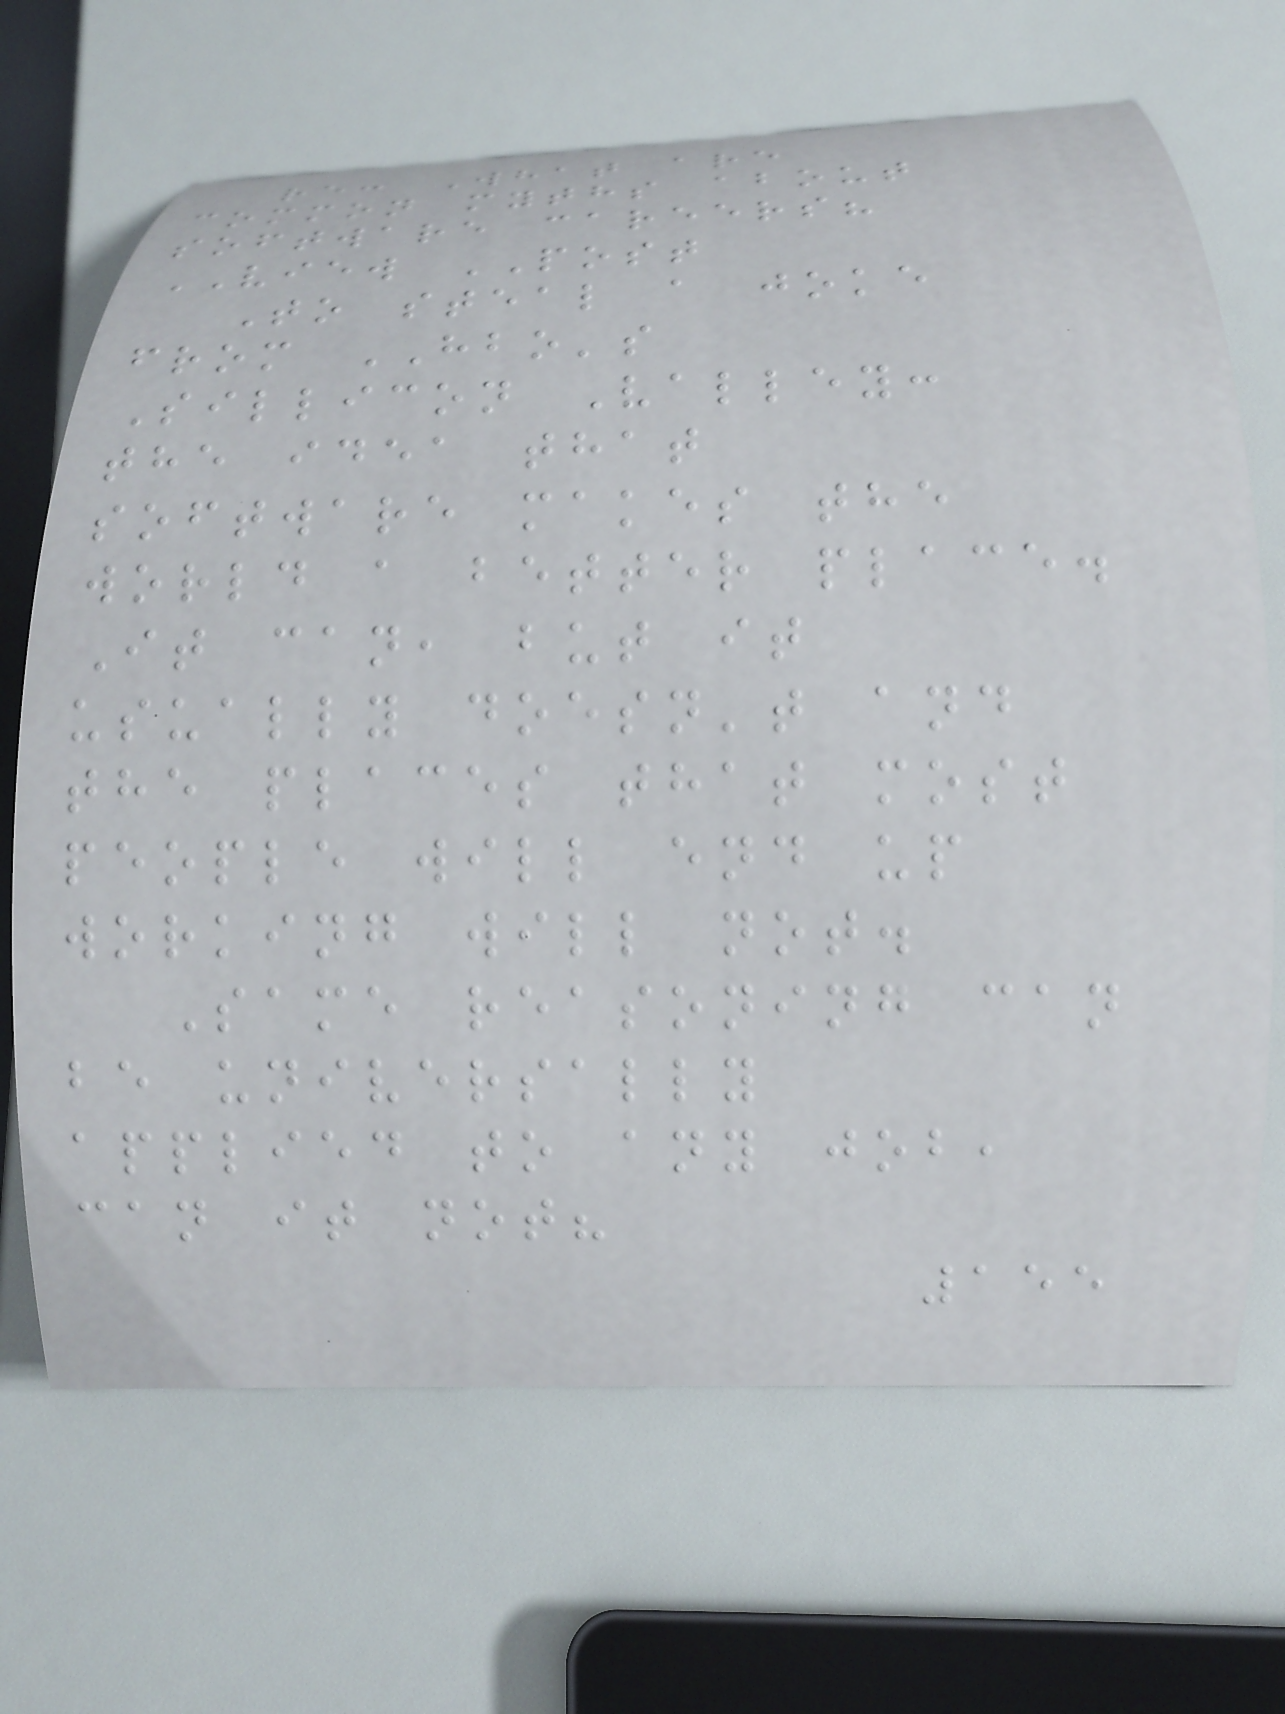re: What are
common myths about
software careers?
VIEW POST
To steal a joke
from HBO's
Sillicon Valley:
the idea that
software makes the
world a better place.
It can, but it
usually doesn't and
the places that most
people will end up
working will not.
Same reasoning can
be universally
applied to any job,
can it not?
155
